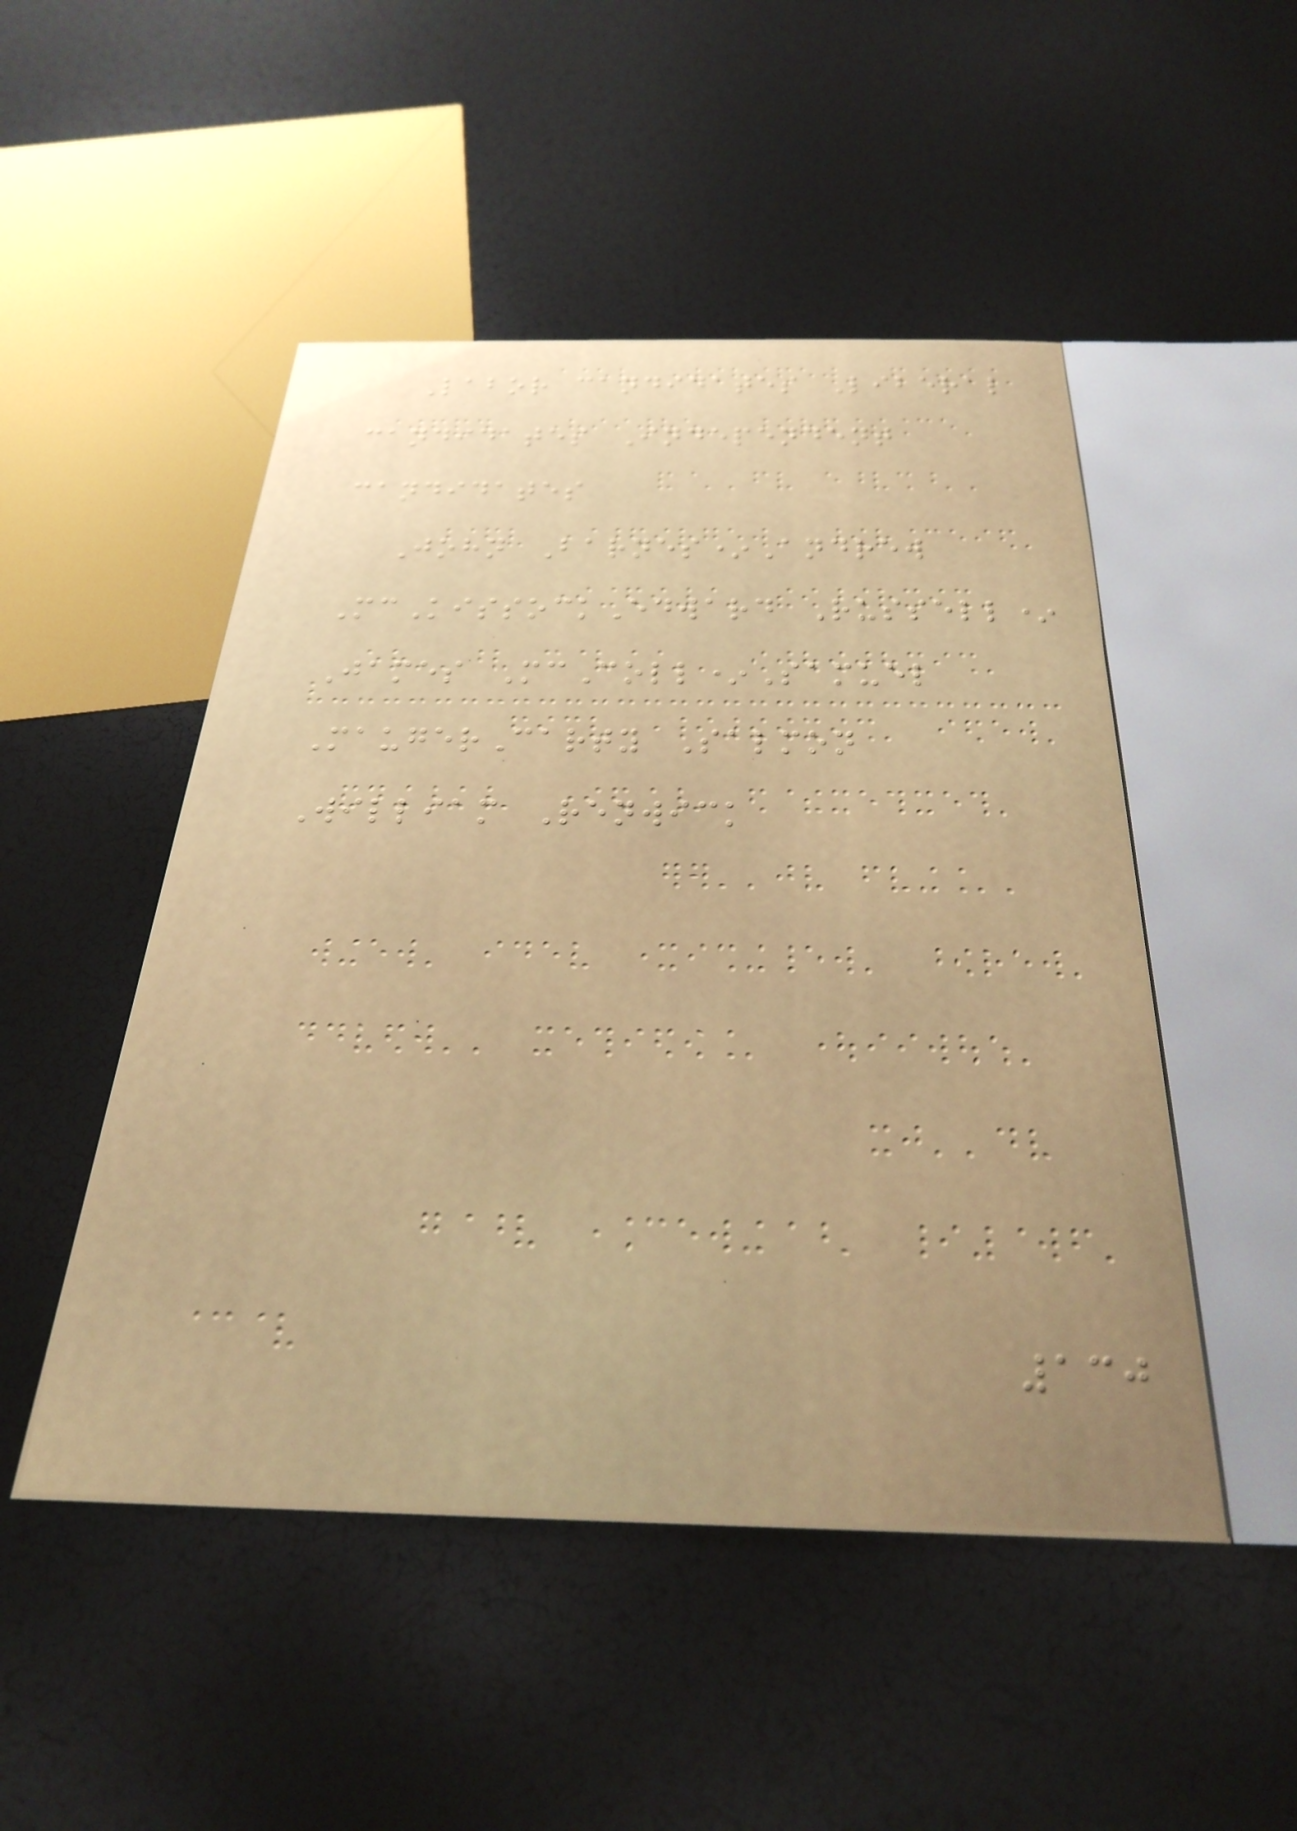Labor candidates Liberal
candidates Independent
candidates
John Barnes*Andrew
McKissockEdward Russell*
James McColl*Samuel
MaugerCarty Salmon
William Renwick
130
